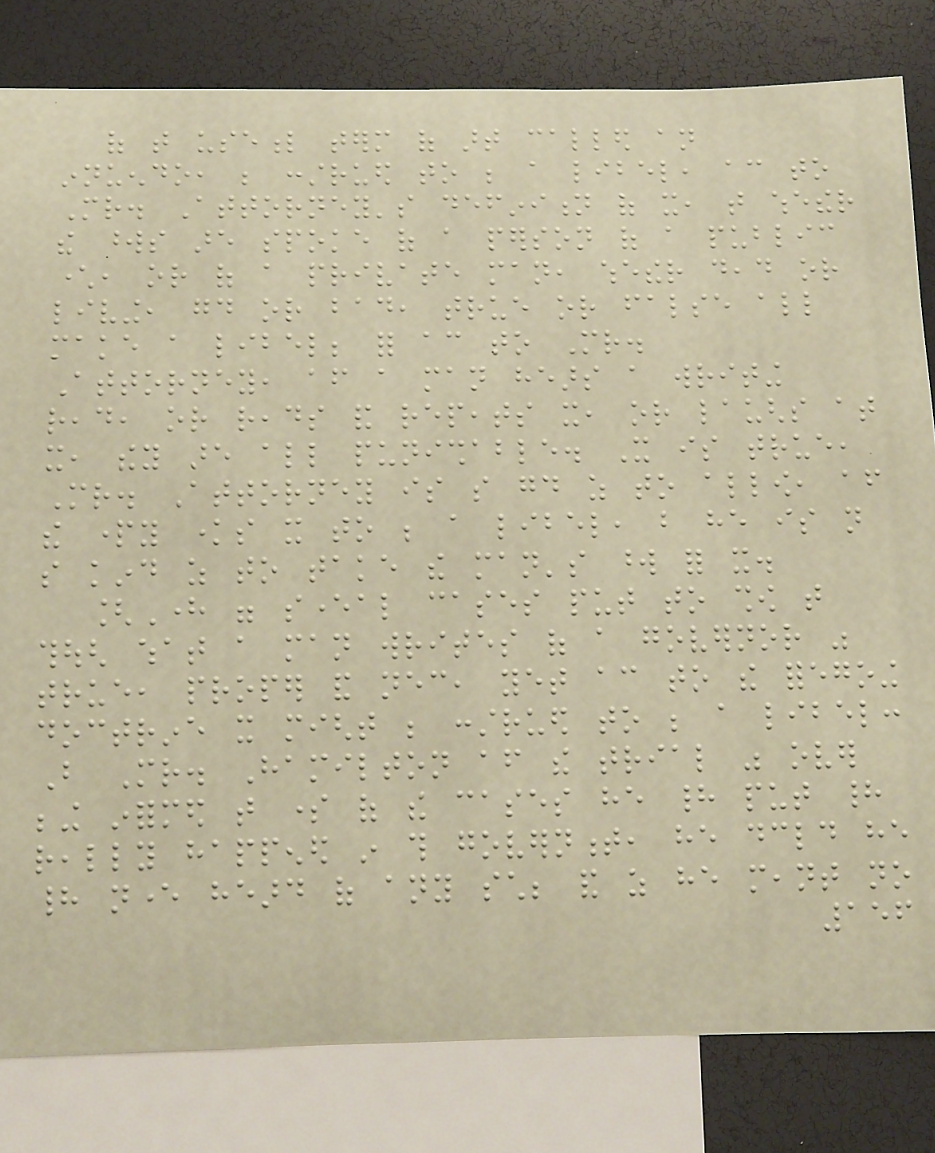of that useful term of art called an
innuendo, be construed to be a libel, according to
Mr. Attorney's definition of it, that whether
the words are spoke of a person of a public
character, or of a private man, whether dead or
living, good or bad, true or false all
make a libel; for according to Mr.
Attorney, after a man hears a writing
read, or reads and repeats it, or laughs at
it, they are all punishable. It is true,
Mr. Attorney is so good as to allow, after
the party knows it to be a libel, but he is not
so kind as to take the man's word for it.
[Here were several cases put to show that
though what a man writes of a governor was
true, proper and necessary, yet according to the foregoing
doctrine it might be construed to be a libel:
But Mr. Hamilton after the trial was over
being informed that some of the cases he had put had
really happened in this government, he declared he
had never heard of any such; and as he meant no
156
